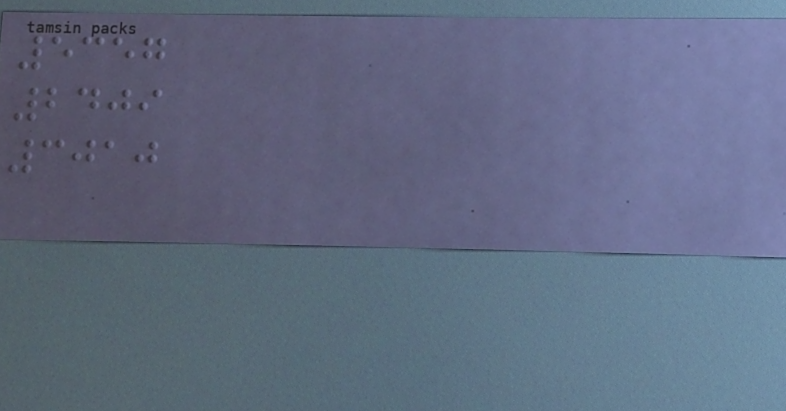5357
2409
3010
